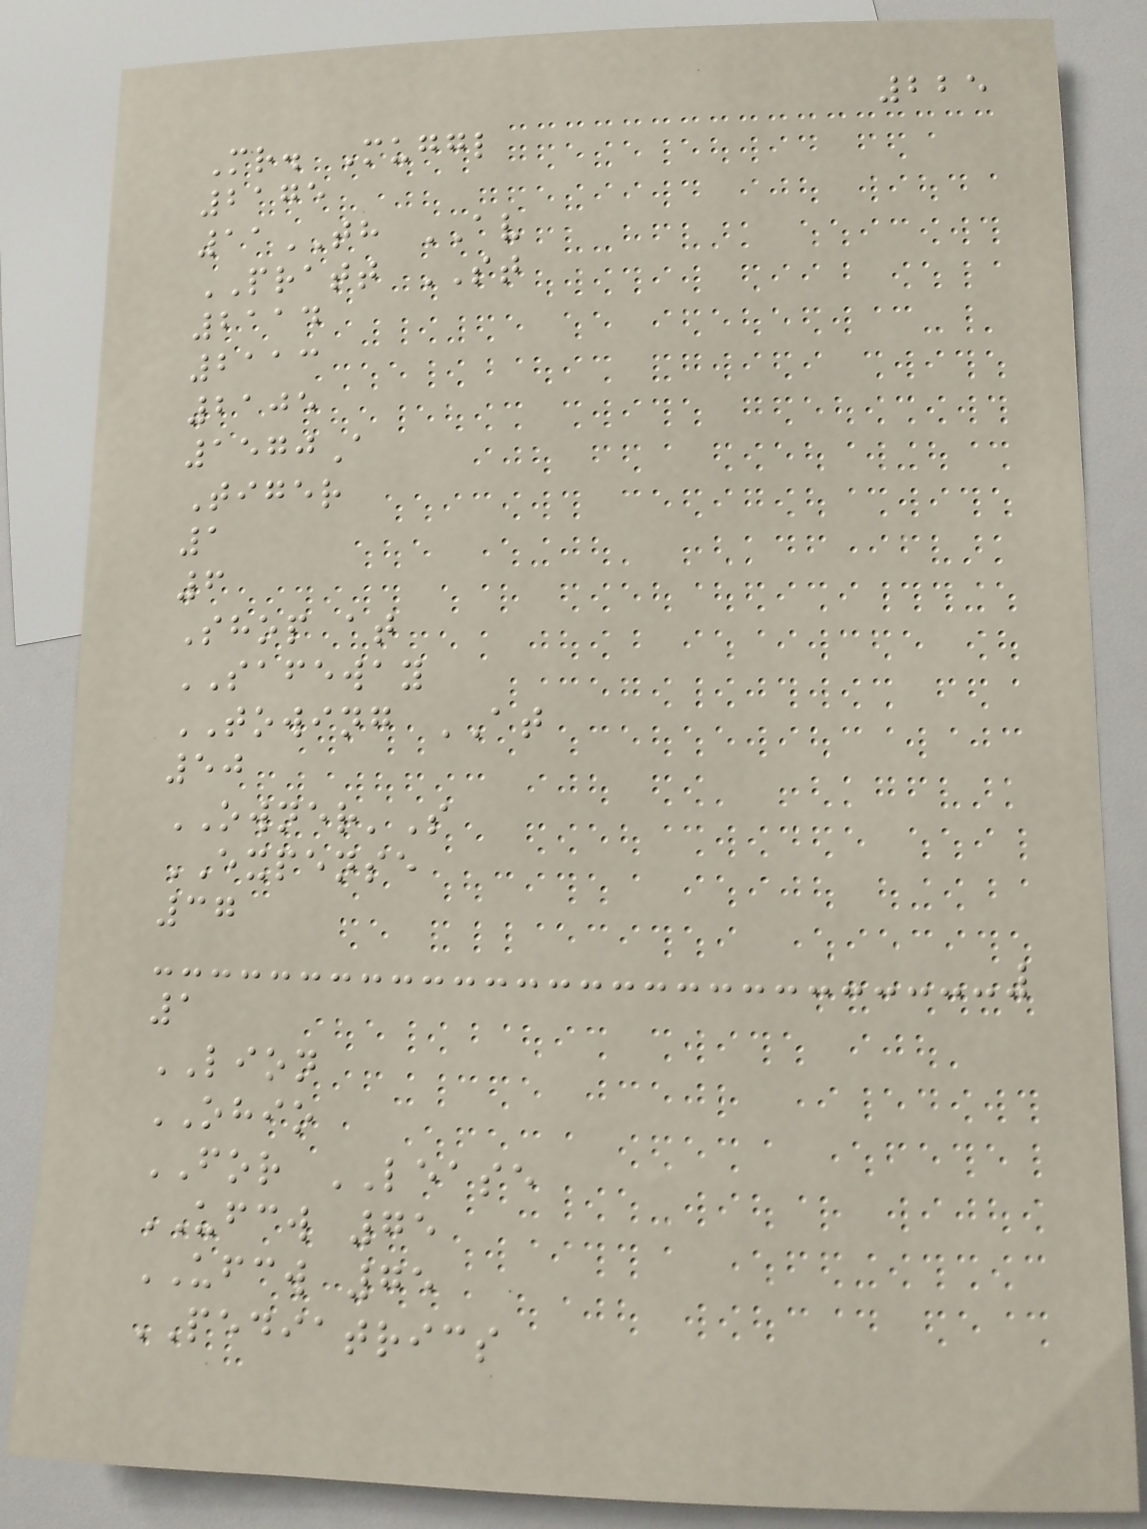225
Mr. Muggl
2175
11TH AV
PRATT ST
2114
2113
2105
1570A
Tiger
1
6
Shop at
SAFEWAY
TOWING AT
50
OWNER'S
EXPENSE
37
1
LION
OHIO
FOR LEASE
UFCW 75
UFCW 75
PEDIATRICS
